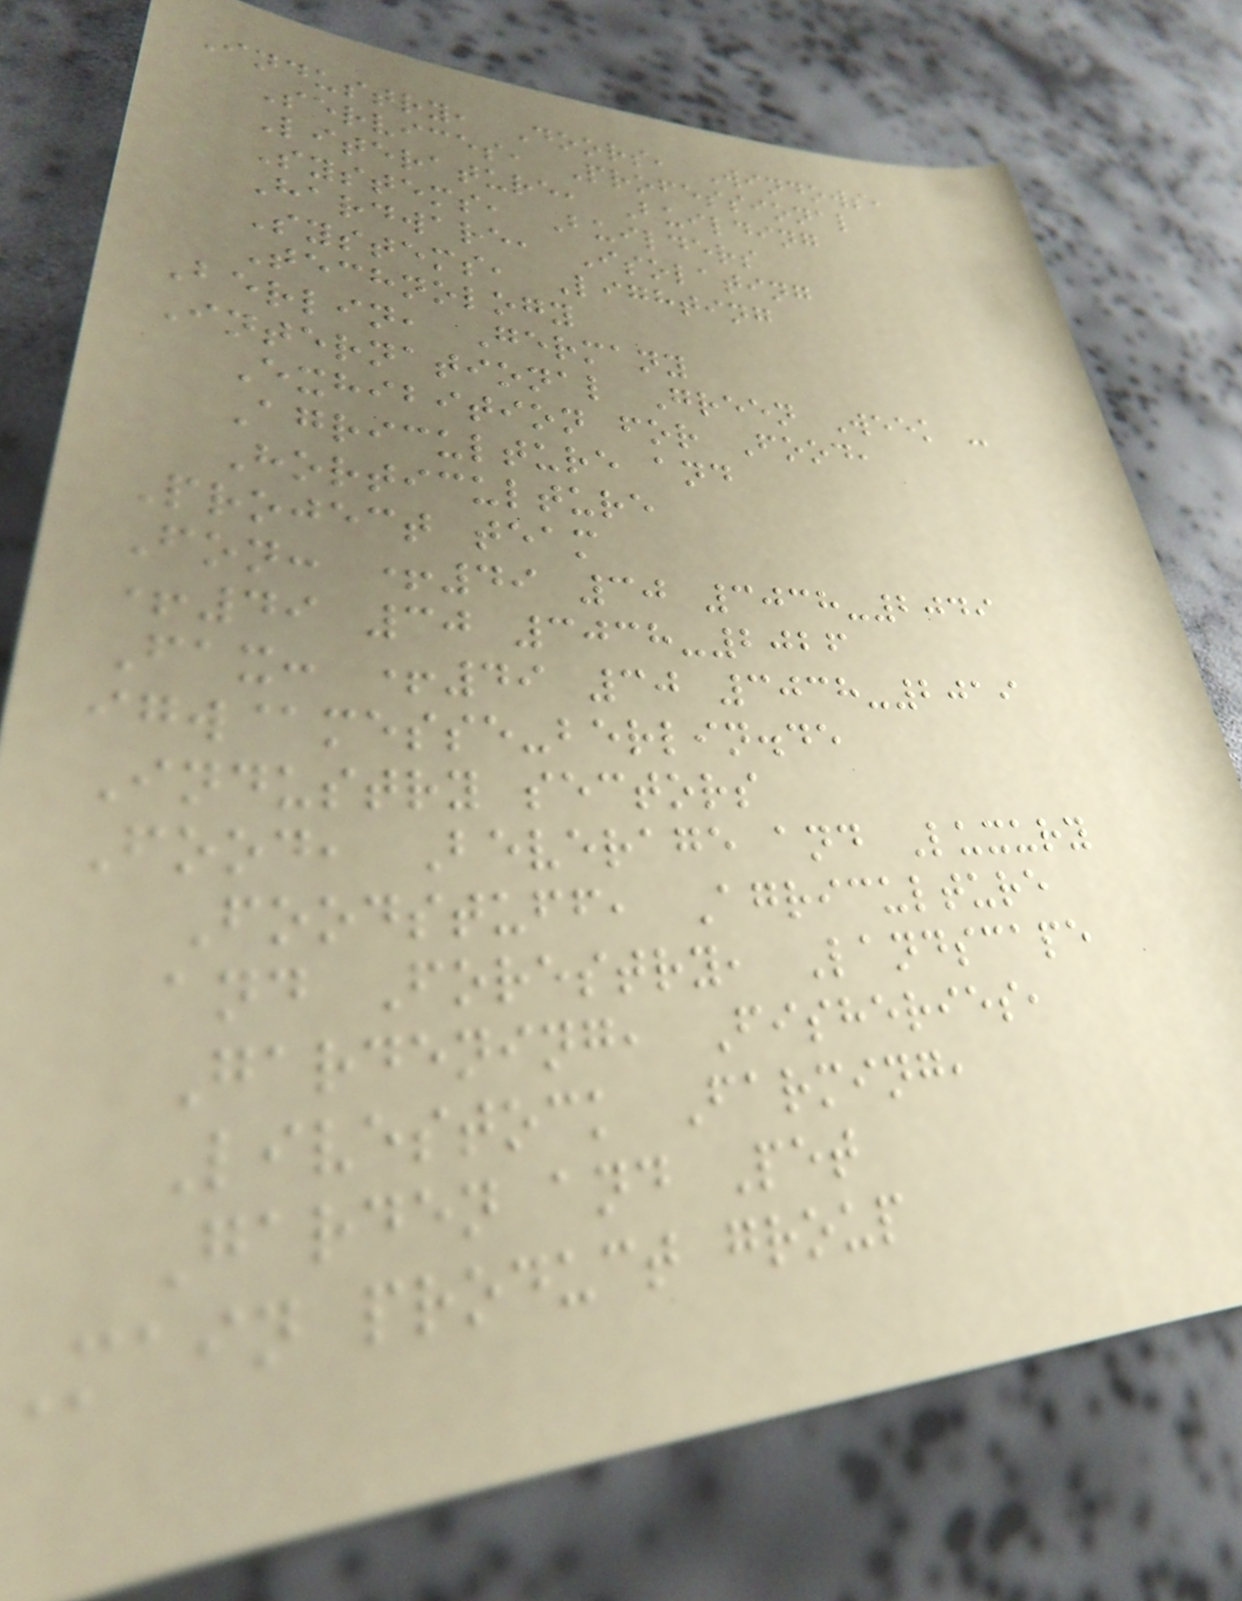Industry, Doors, Windows,
Services, Professional
Literature, Building
Systems, Builders
Hardware, Isolating
Systems, Lighting
Technology
Berlin, Germany
International Green Week -
Exhibition for Food,
Agriculture and
Horticulture
Project team
Fon: +49 30 3038-2049
+49 30 3038-2026
Fax: +49 30 3038-2019
igw@messe-berlin.de
Industry sectors
Food, Beverage and Luxury
Foodstuff, Agriculture
and Forestry, Landscape
Gardening, Fisheries,
Livestock Farming,
Garden and Pet
Main product group
